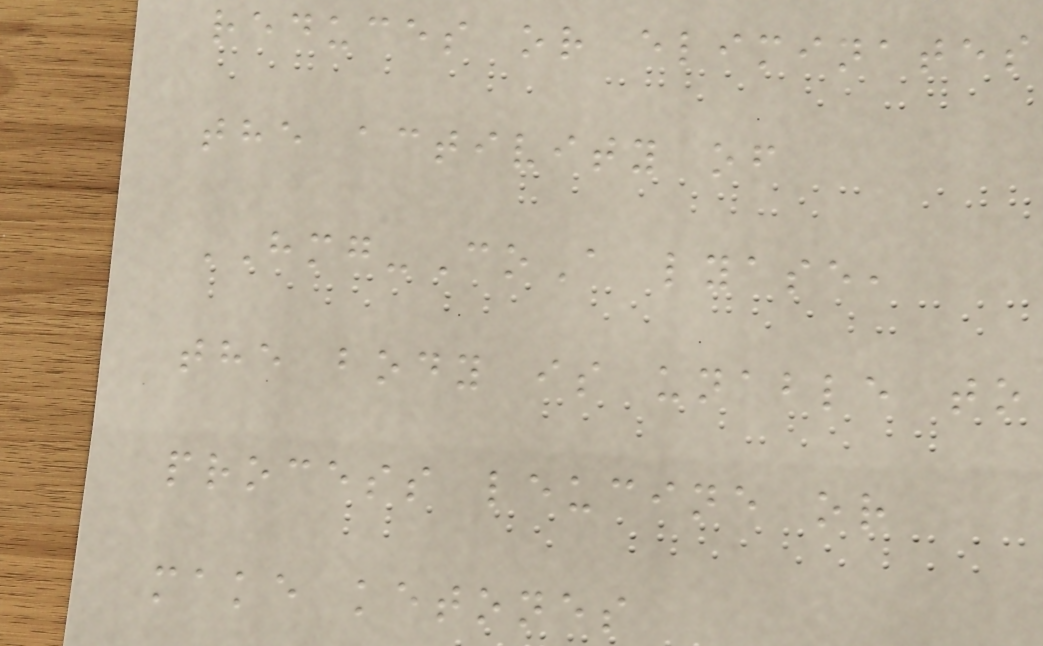reduces or eliminates
the activity of
HMG-CoA lyase,
the body is unable to
process leucine or
make ketones
